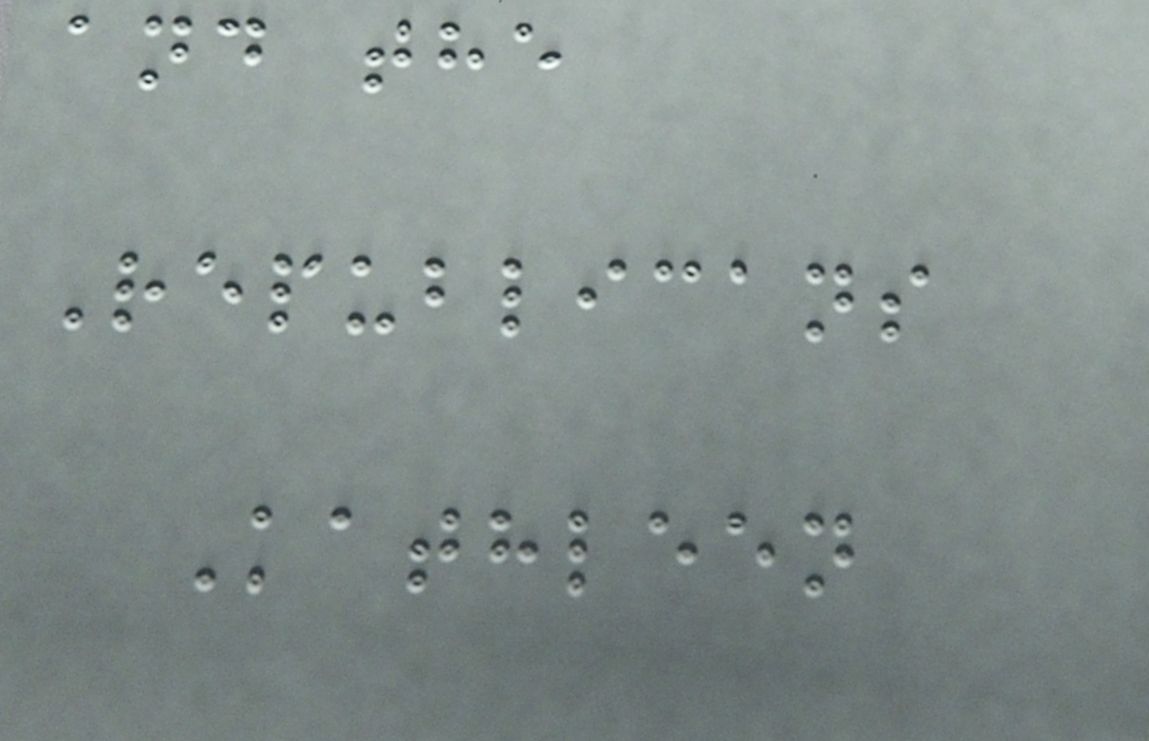and the
Republicans
Kathleen
